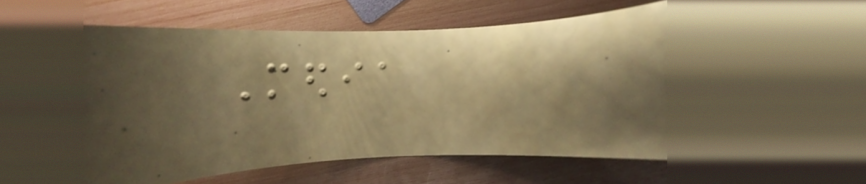Media
